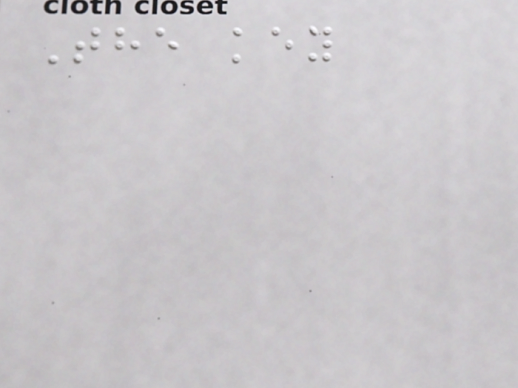The key
